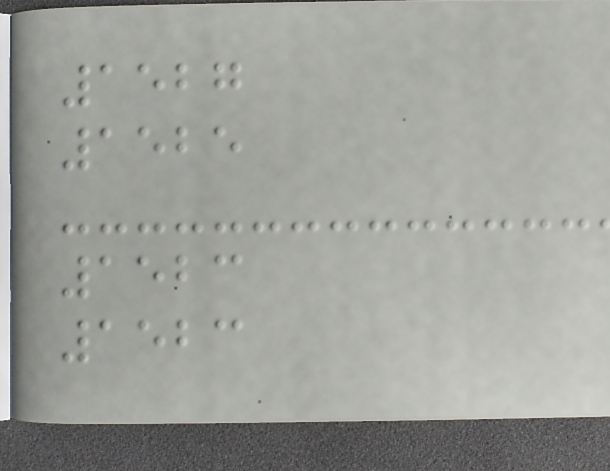1527
1525
1523
1523
